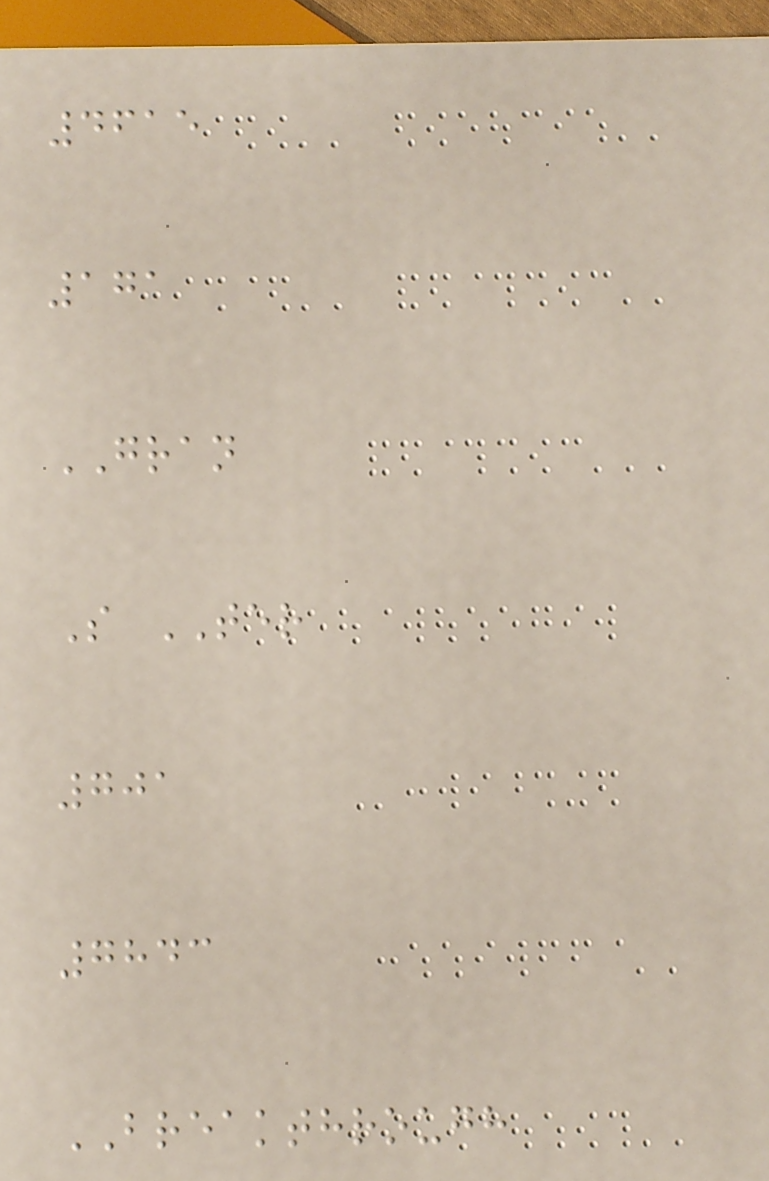4615
171
GRAN
S TER
701
7843
BREAKTHROUGH
